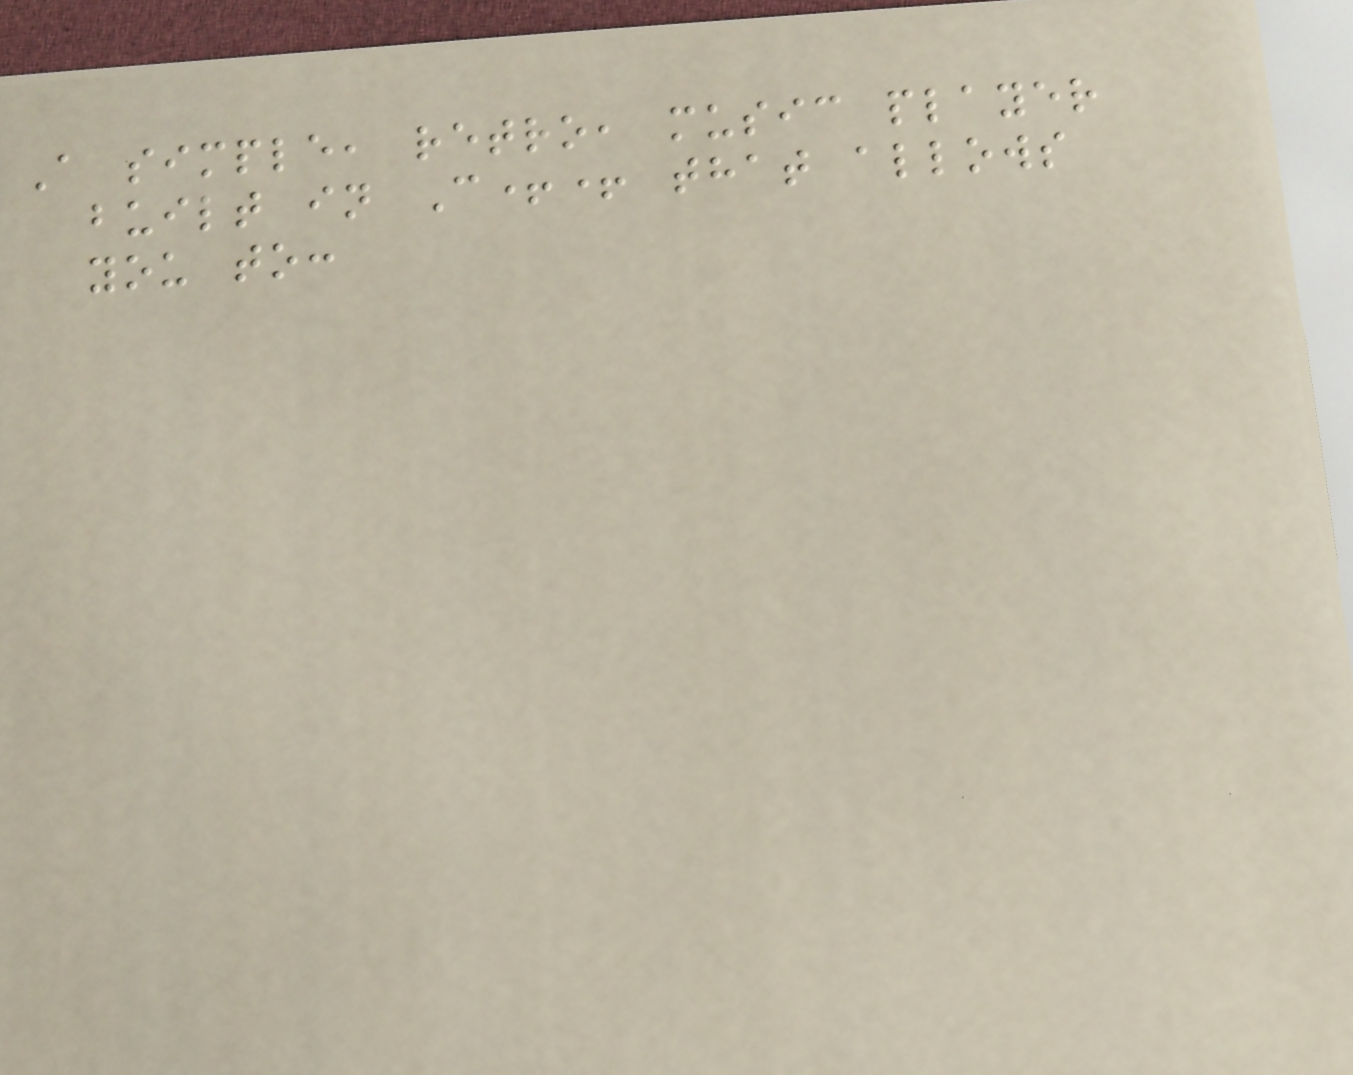A simple, retro, music player
built in C++ that allows
you to:
